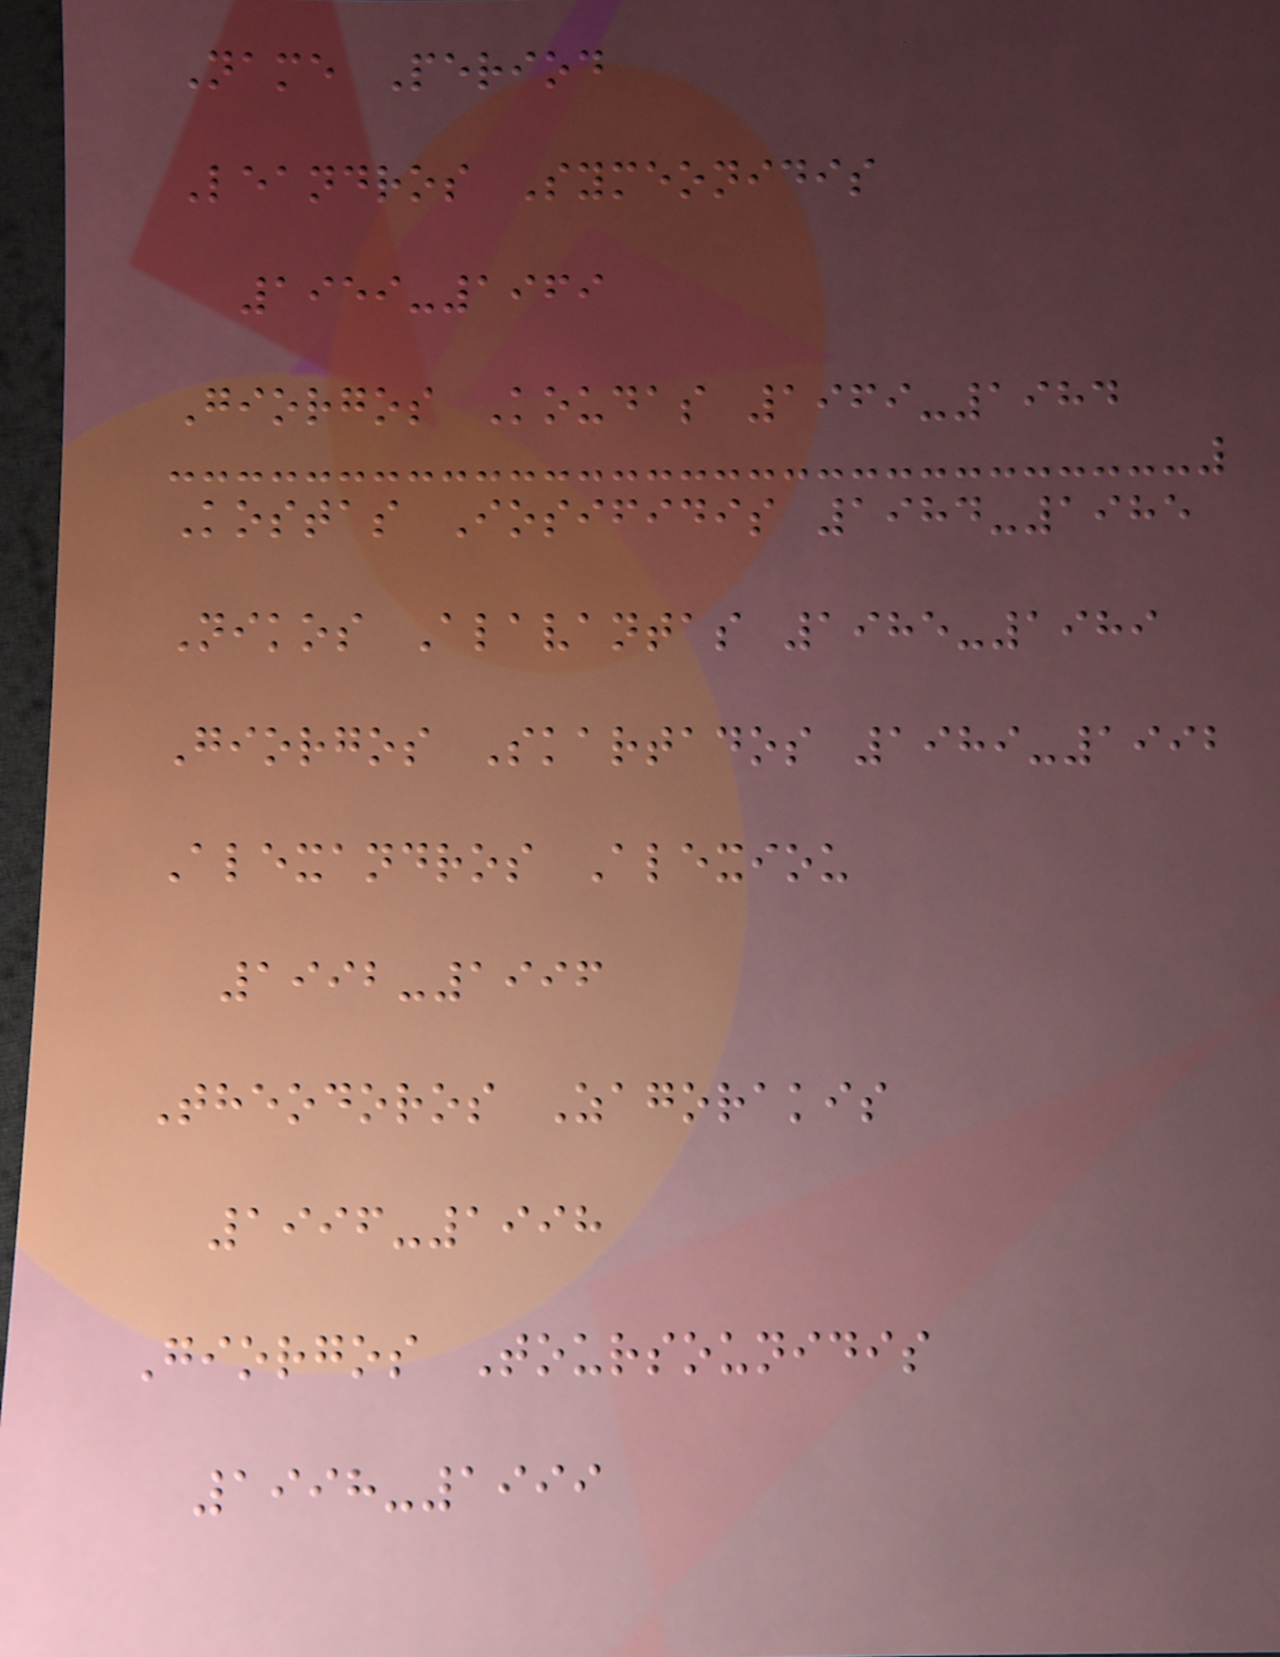Name Period
Leandros Symeonidis
1959-1969
Giorgos Koudas 1969-1984
Kostas Iosifidis 1984-1985
Nikos Alavantas 1985-1989
Giorgos Skartados 1989-1992
Alexandros Alexiou
1992-1996
Theodoros Zagorakis
1996-1998
Giorgos Toursounidis
1998-1999
